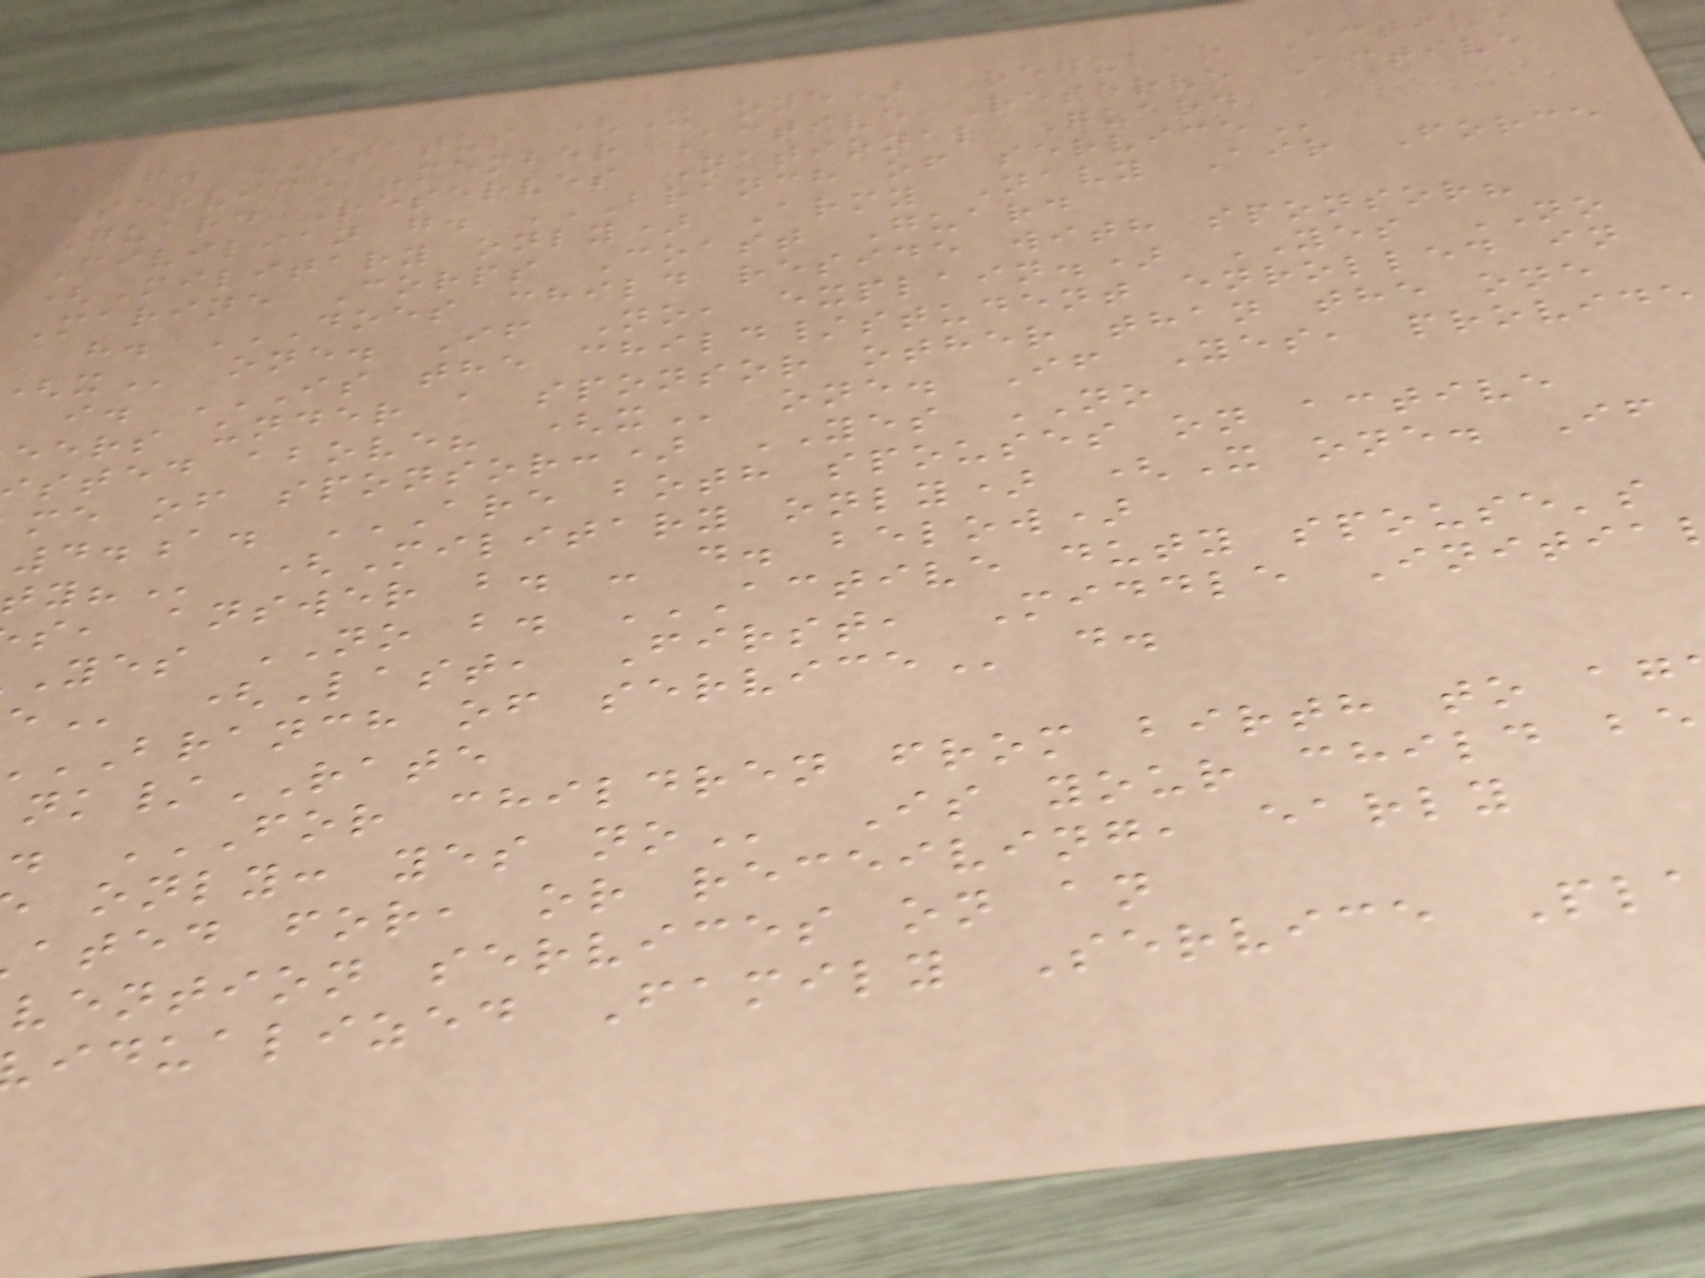f. STATUS (X one) Regular Active
Service Member Active Reserve Active
Guard Reserves National Guard
Civilian g. BRANCH OF SERVICE
(Military only) Army Navy Air Force
Marine Corps Coast Guard
h. DOES CHILD RESIDE WITH SPONSOR?
one. If No, explain.) YES NO
i. IS THE CHILD/STUDENT ENROLLED IN
eers under a sponsor other than the one
sted above?
me of sponsor:) YES NO
4.a. ARE BOTH SPOUSES ON ACTIVE
(Military only) (X one. If
s, answer b. - d. below)
(Last, First, Middle Initia
BRANCH of
/RATE
ated for, or receiving, early
vention services on an
idualized Family Service Pl
